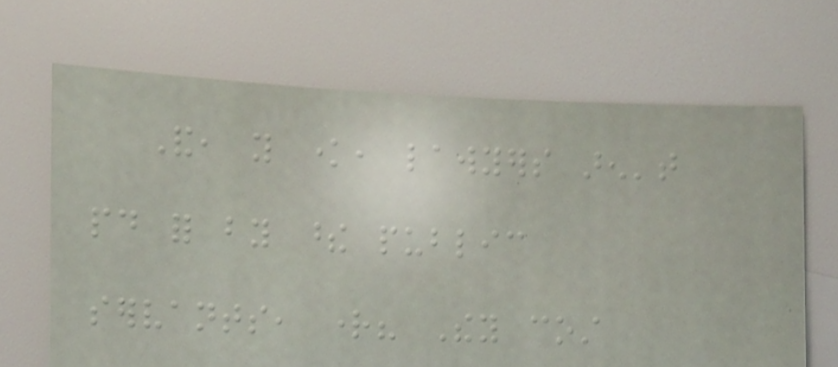And, you know, lawyers aren't
paid for by these public
servants, right? They cost
